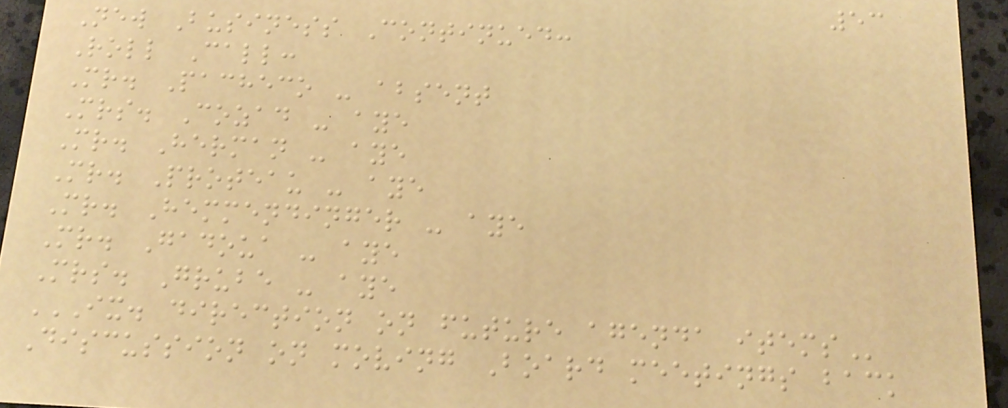53
New Business Continued:
Roll Call:
Mr. Pacheco - absent
Mrs. Cozad - aye
Mr. Herman - aye
Mr. Proteau - aye
Mr. Hemmendinger - aye
Mr. Gadoua - aye
Mrs. Grube - aye
IX. DIRECTION ON FUTURE AGENDA ITEMS
Discussion on moving Board meetings back
